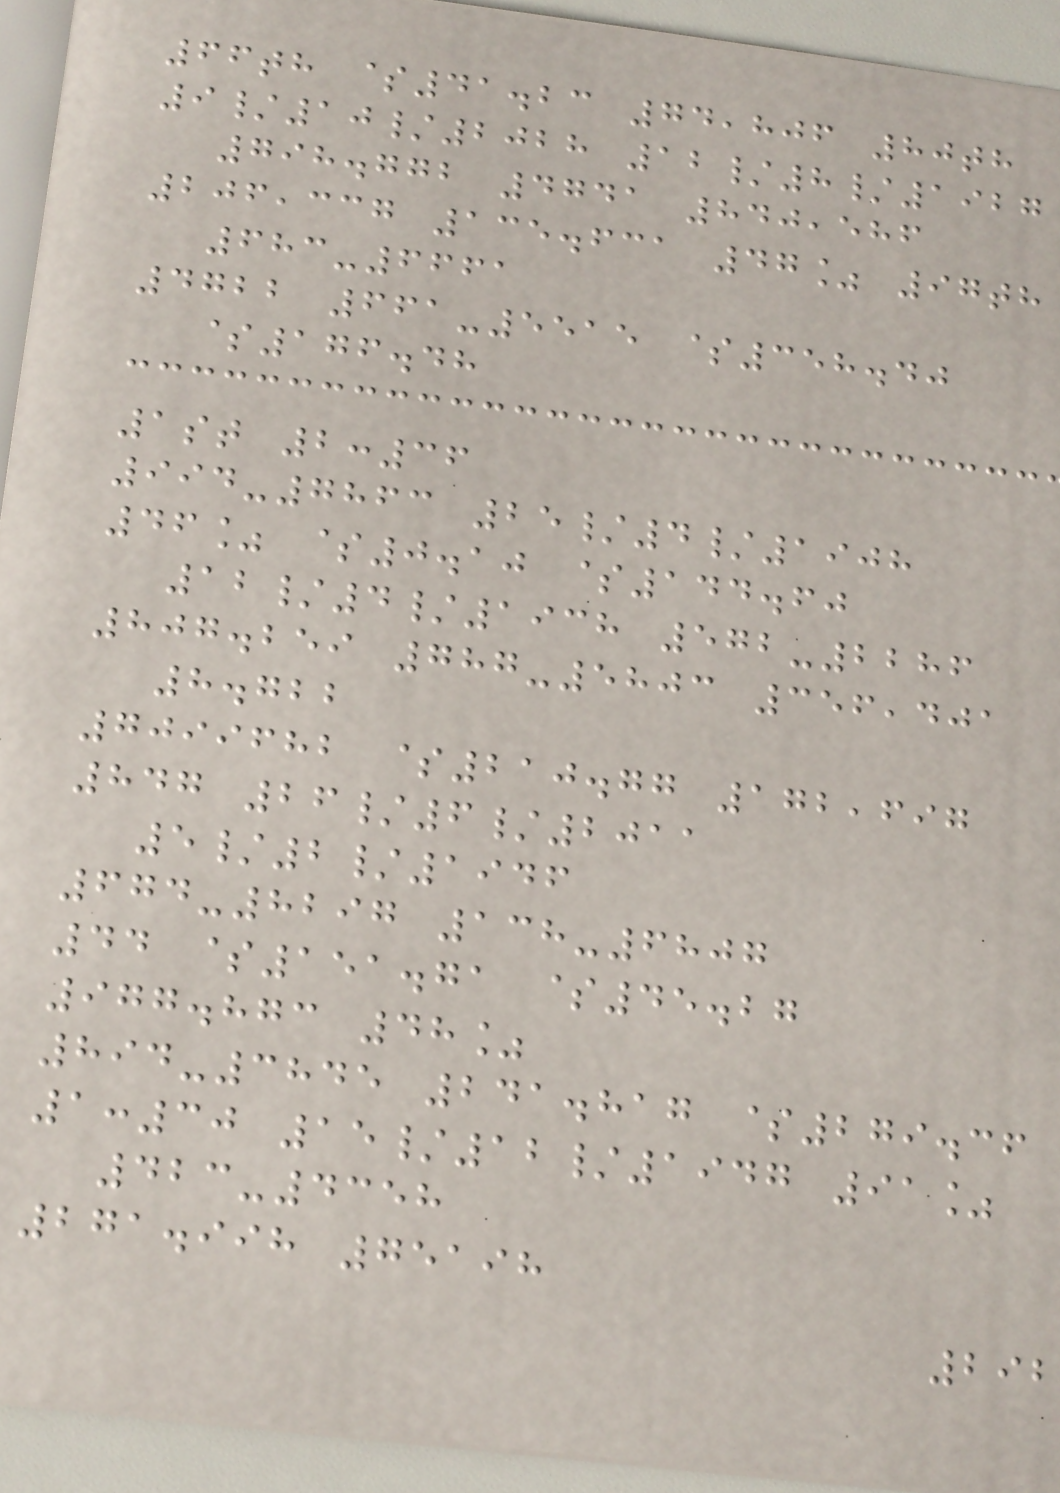66th $41.23 74,806 80th
9/10/2028 12/8/1927
798.772 4741 840,586
206,337 135.631 47% 97th
683-6661
4722 661-5515 $358.40
$176.48
1st 2:36
994-7863 25/4/1908
46% $0.10 $144.60
12/4/1938 572-2286
807.259 787-5803 356,401
8.722
7099682 $210.77 172,697
847 26/6/2011
5/2/1946
674-8297 138-6807
44 $151.71 $45.27
977.873 48%
894-3845 241.817 $279.36
1:30 15/12/1947 91%
423-4358
271.998 75198
292
